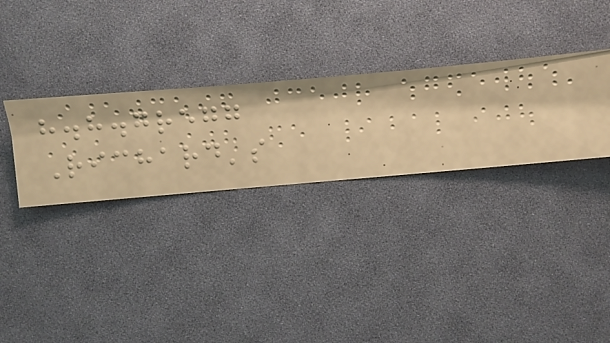h.h.gregg
Richard's
